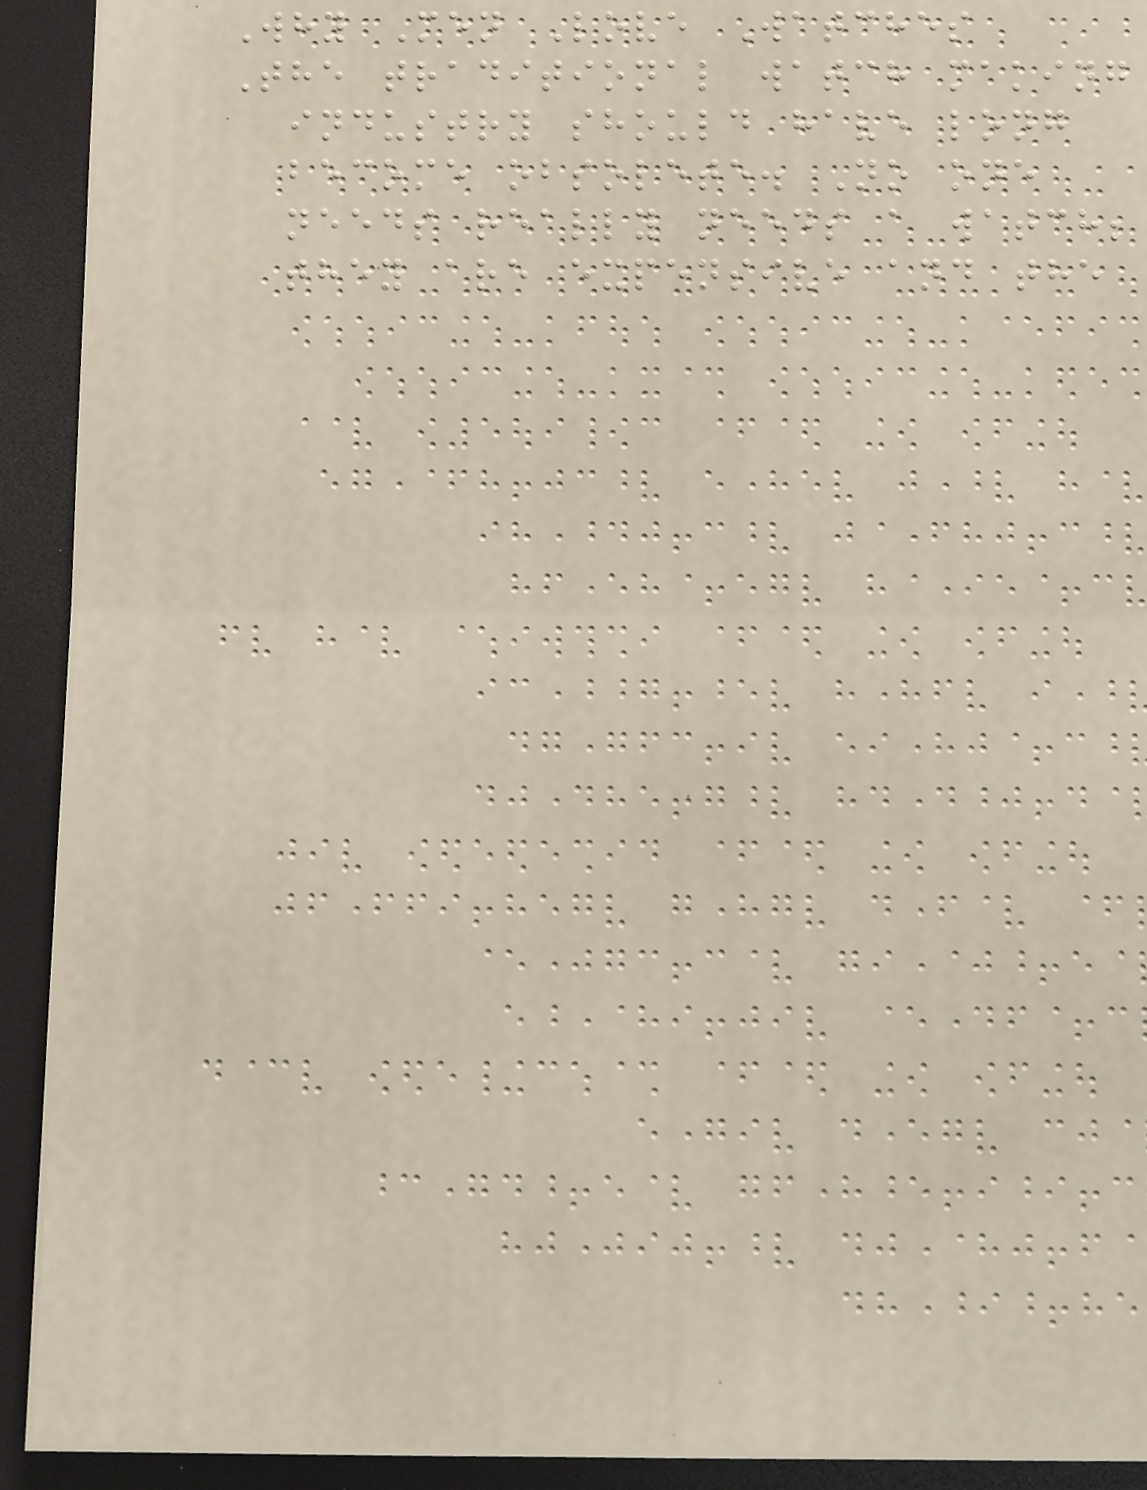Why Men Love Watches
The traditional watch making
industry should have long
become obsolete. No one
needs really needs a watch;
they are expensive and the
